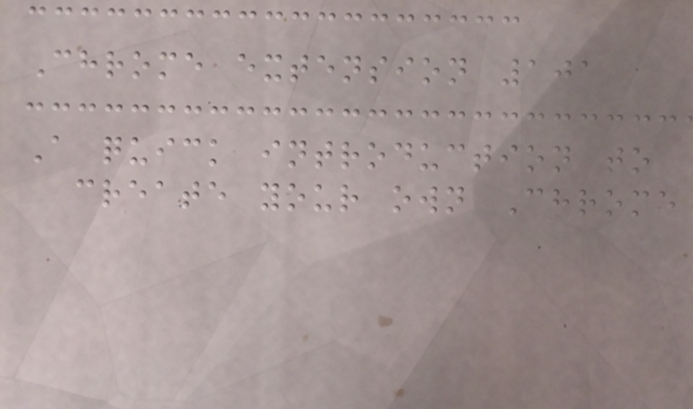Chrome extension 101
A quick introduction to
create your own Chrome
